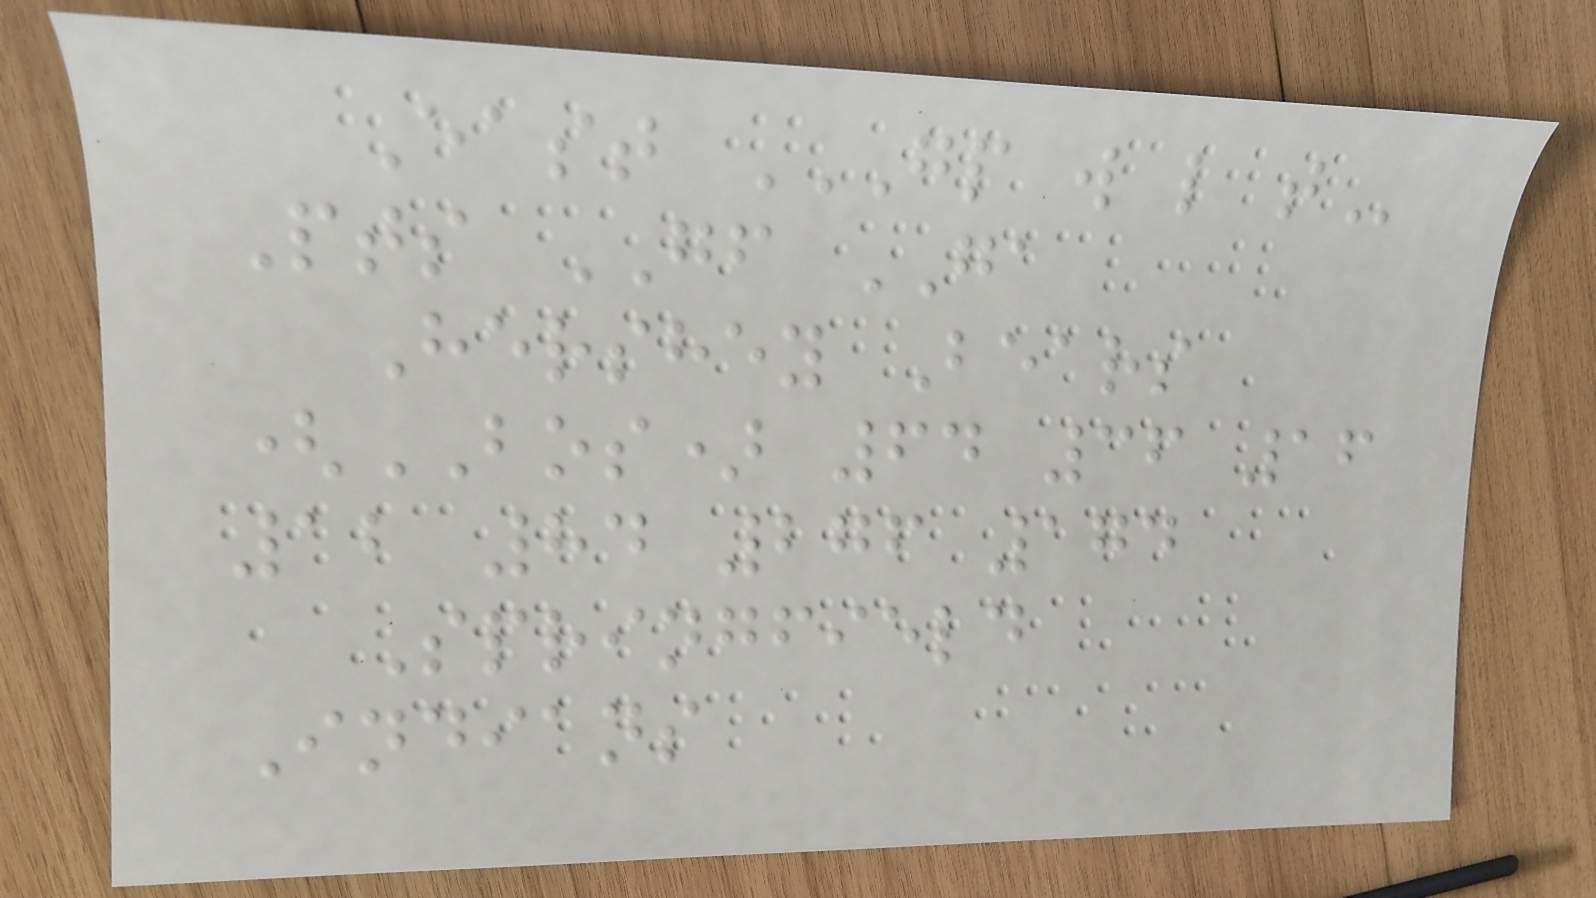East GP W L T
Pts GF GA
Hershey Bears
(BOS) 64 36 16
12 84 276 174
Springfield
Indians
